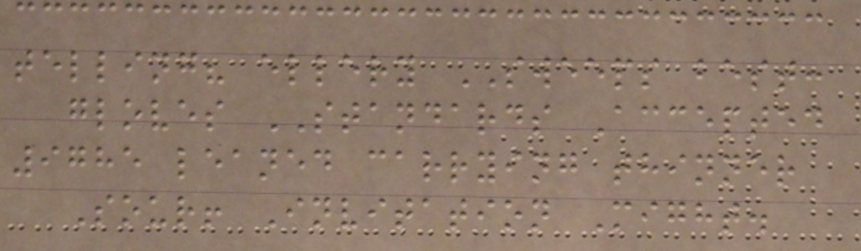telling? ellery SWEEPS best:
gloves STANDARDS Accepted
9785 leaned carrying thinner
Sour! Invitation Might.
